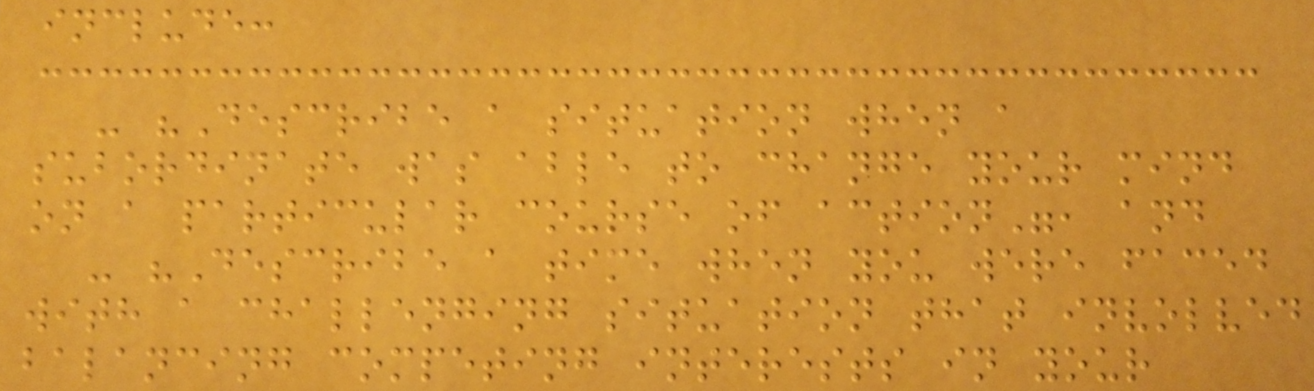include:
- "Describe a situation when a
subordinate was able to change your mind
on a particular course of action", and
- "Describe a time when you were faced
with a challenging situation that involved
balancing competing interests in your
